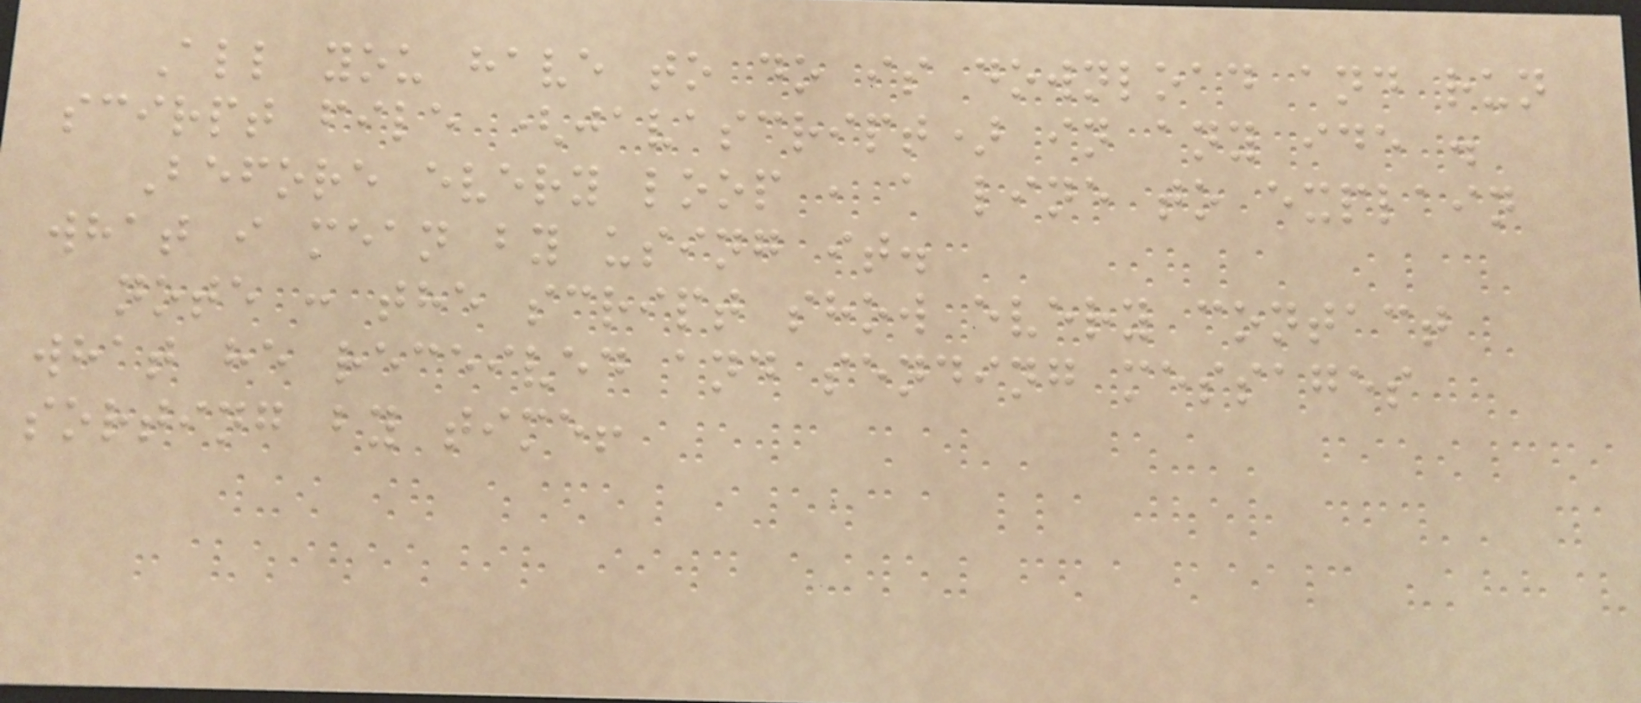All you have to do is download and run
scirpt file (javascript) in any ide .
Before every loop , a line to explain
what i mean by using it.
note : the script show every contact
what he received and sending messages
sorting by time!
